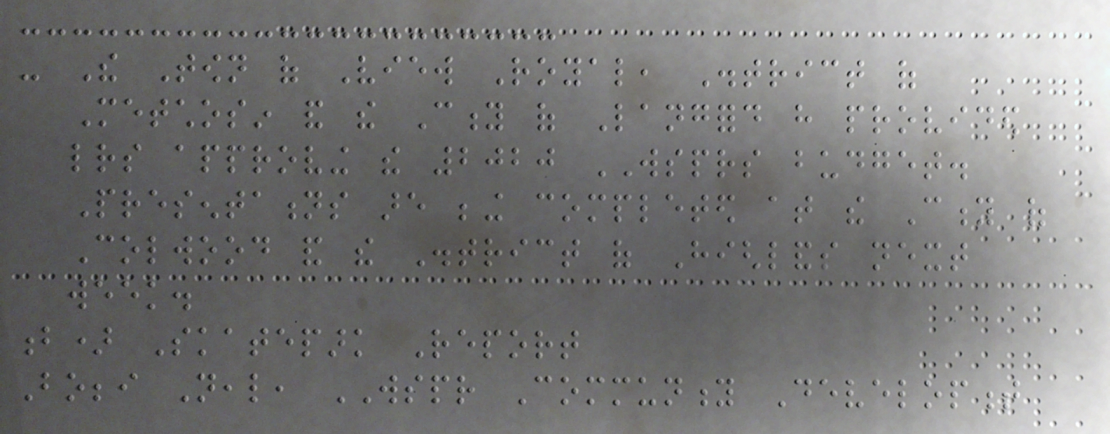- The Town of View Royal, District of
Metchosin and the City of Langford have provided
letters approving the 2020 WSPRS budget.
Presentations are being completed at the City of
Colwood and the District of Highlands next
week.
b) Skatepark Report
Bobbi Neal, WSPR Community Development
